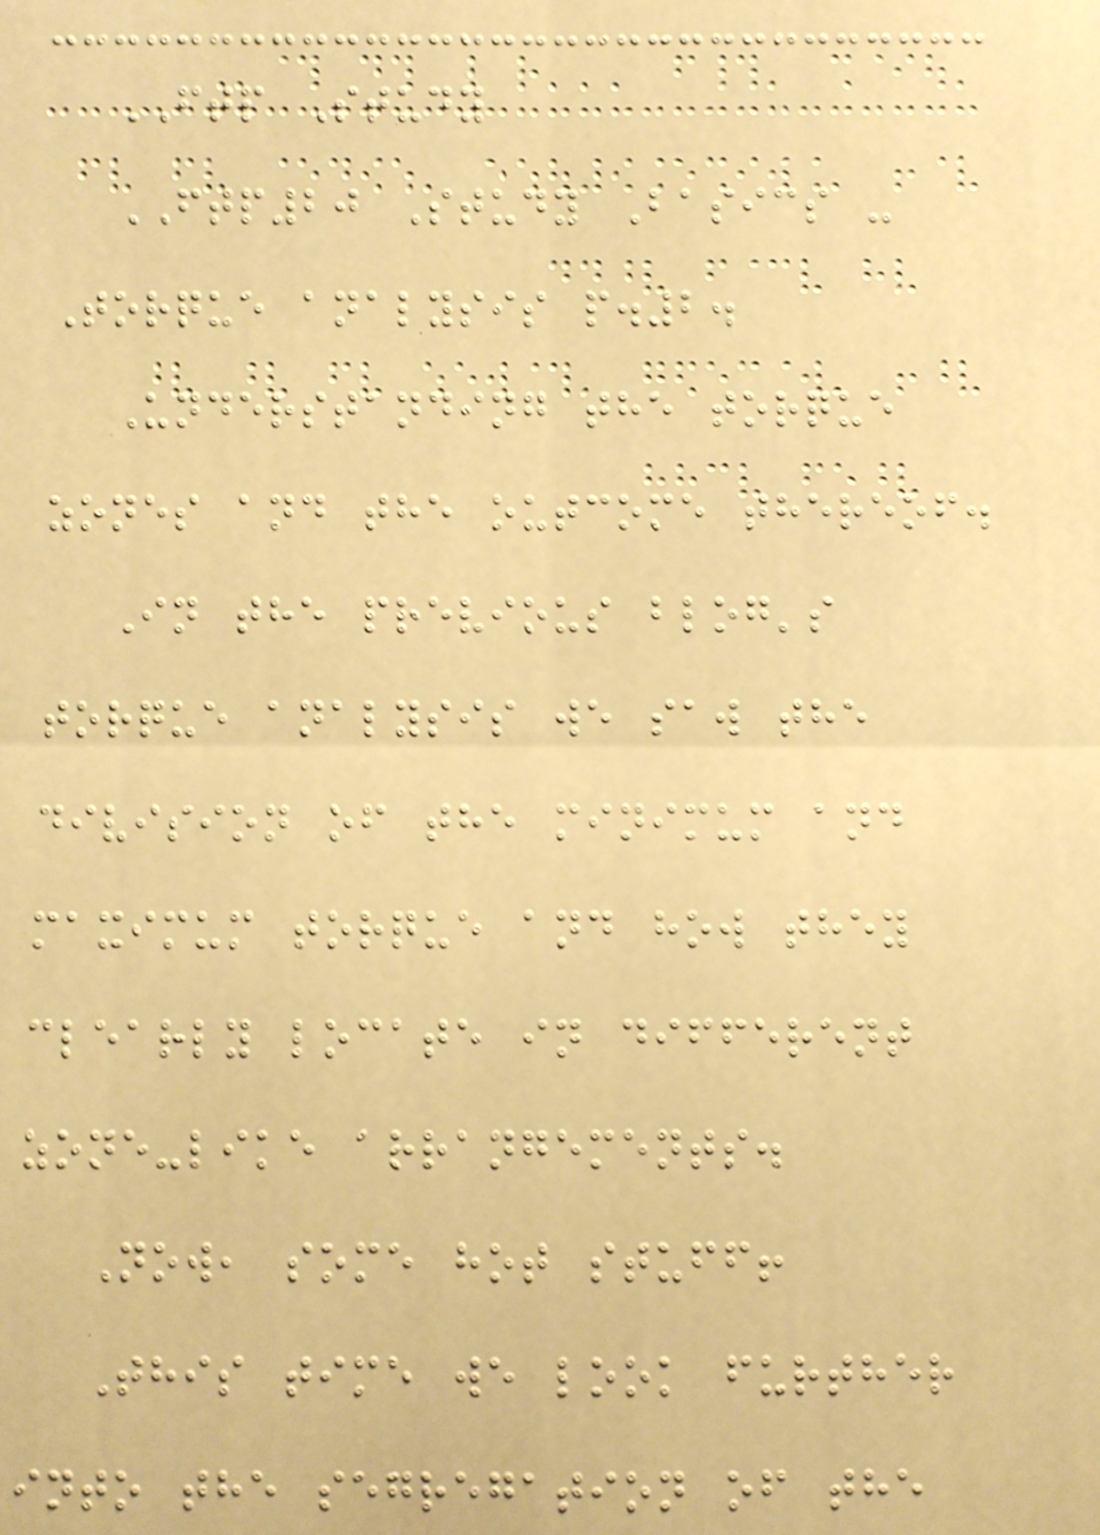FTP Study
FTP20 Study Basics -
Torque analysis p.2.
Understanding the torque
zones and the outcome thereof.
In the previous blog's
torque analysis we saw the
division of the minimum and
maximum torque and how they
clearly locate in different
zone-like arrangements.
Now, some hot stuff!
This time we look further
into the segregation of the
